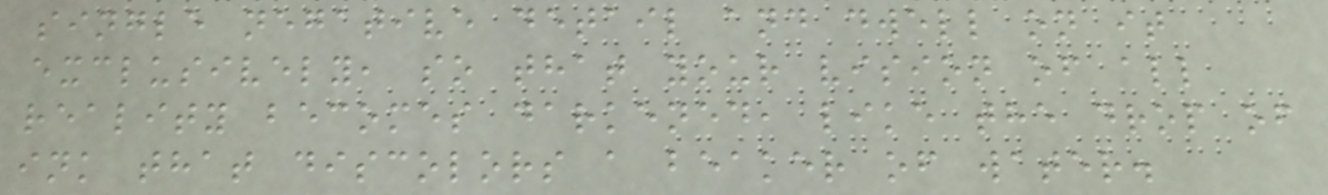single negative detail and dwell on it
exclusively, so that your vision of all
reality becomes darkened, like the drop of
ink that discolors a beaker of water.
